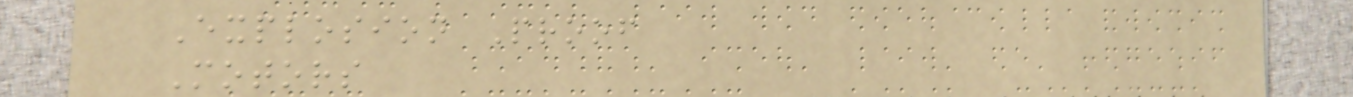Explosion Proof
Motors
